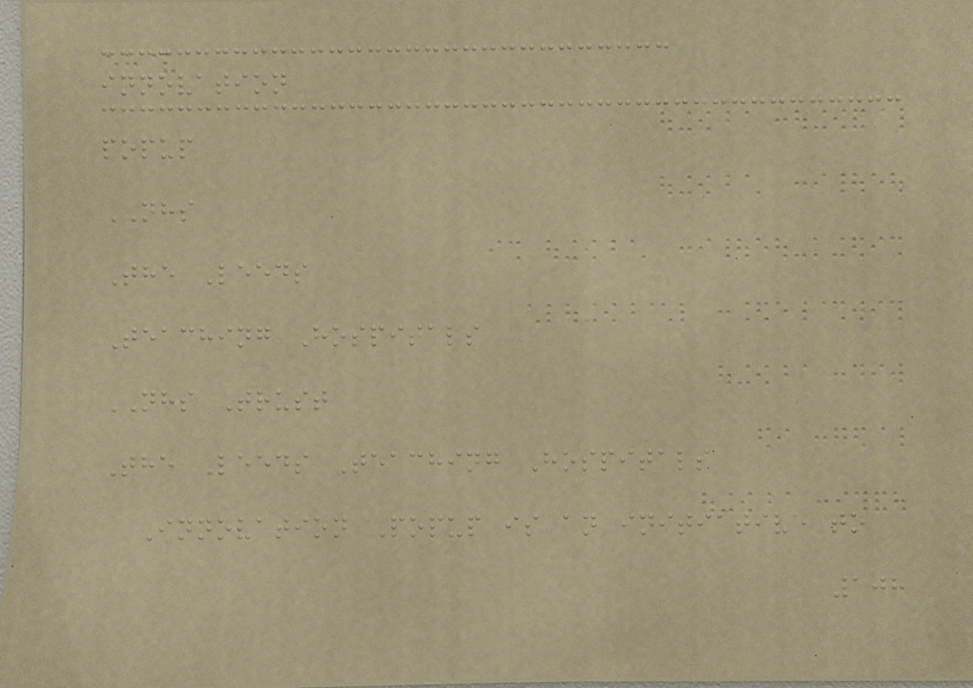innovation
popup
NHS
The Leeds
Teaching Hospitals
NHS Trust
The Leeds Teaching Hospitals
Innovation Popup is an initiative to
108
